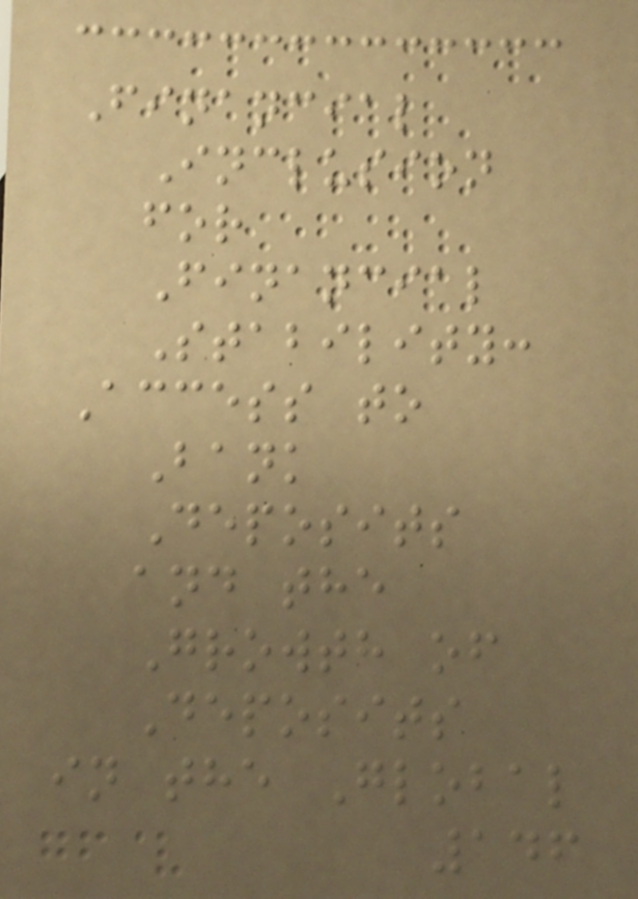Financial
Inclusion
for
Financial
Stability:
Access to
Bank
Deposits
and the
Growth of
Deposits
in the Global
146
